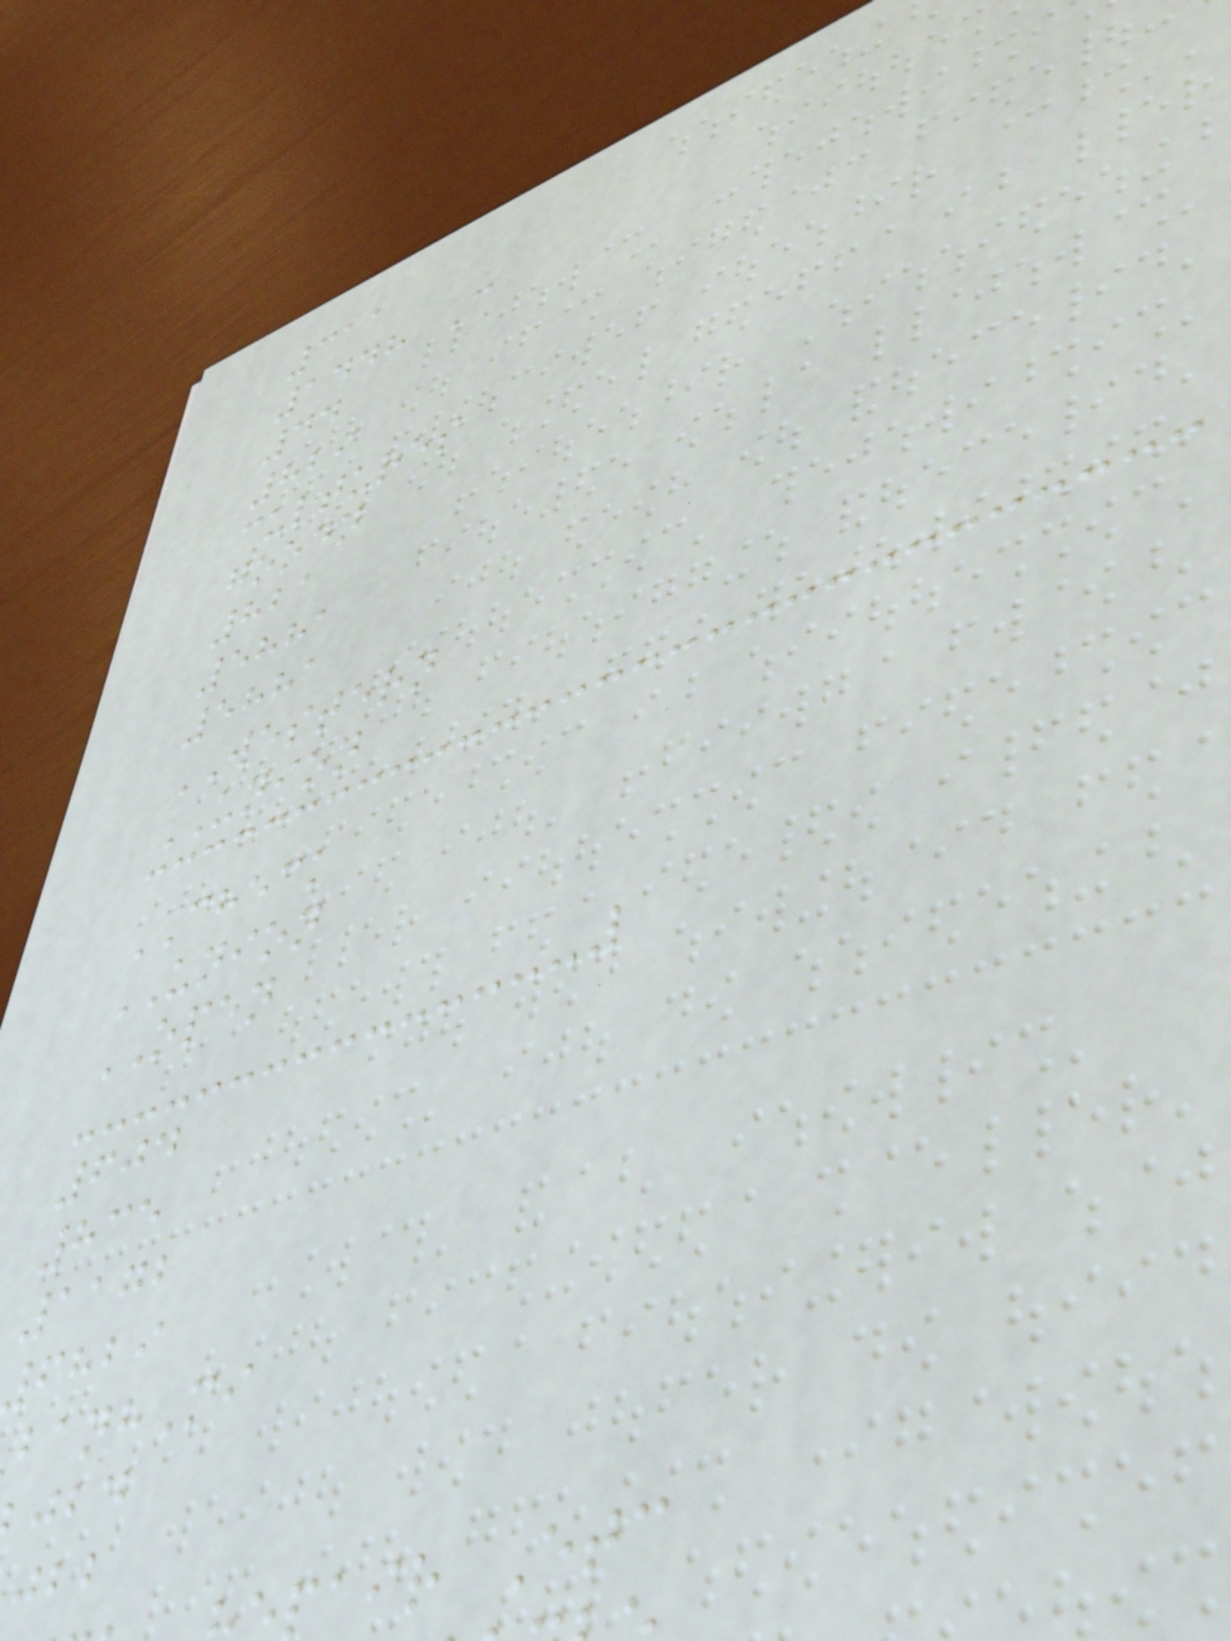311
1448 C
44
829
cultures
goodn
821
5881
5881
WESTERN
UNION
CHECK
UNION
OPEN
604
835
1172
fhbi
anhMi
pair Etc
